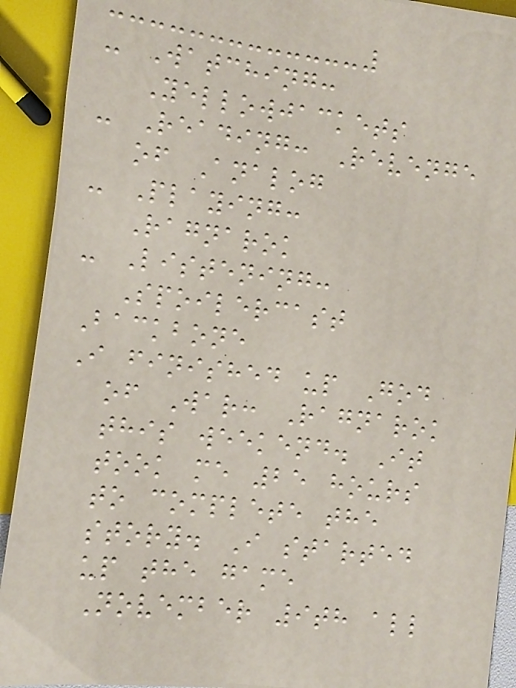- Watching:
Yellowjackets
- Reading: Revenge
of Analog
- Playing:
Ragnarok
- Listening:
Spoilercast
Backbone
I finished up God
of War: Ragnarok
this weekend. It
took me 25 hours
to complete the
story. I started
up the game
November 9th all
